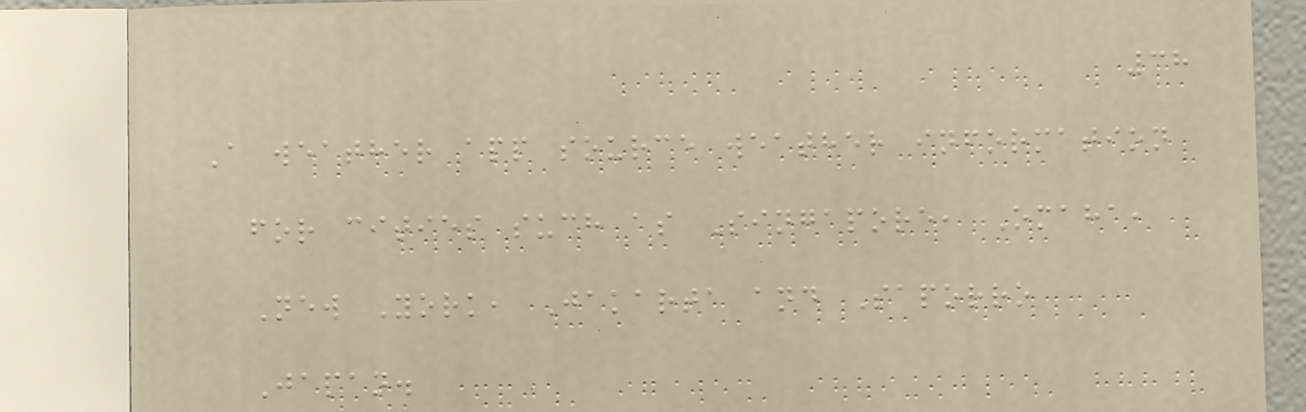38
A weather app source weather information
for cities such as Singapore, Omaha,
New York, Jakarta and Saporro
Japan.
